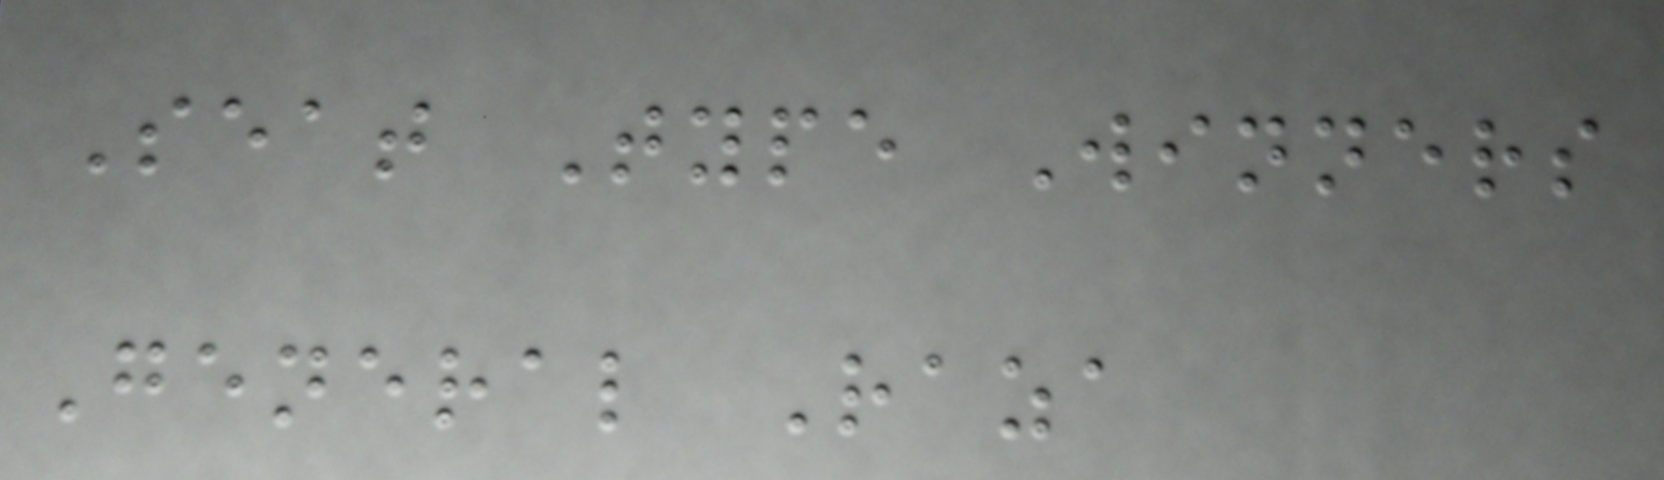Seat Type Winners
General Raza
